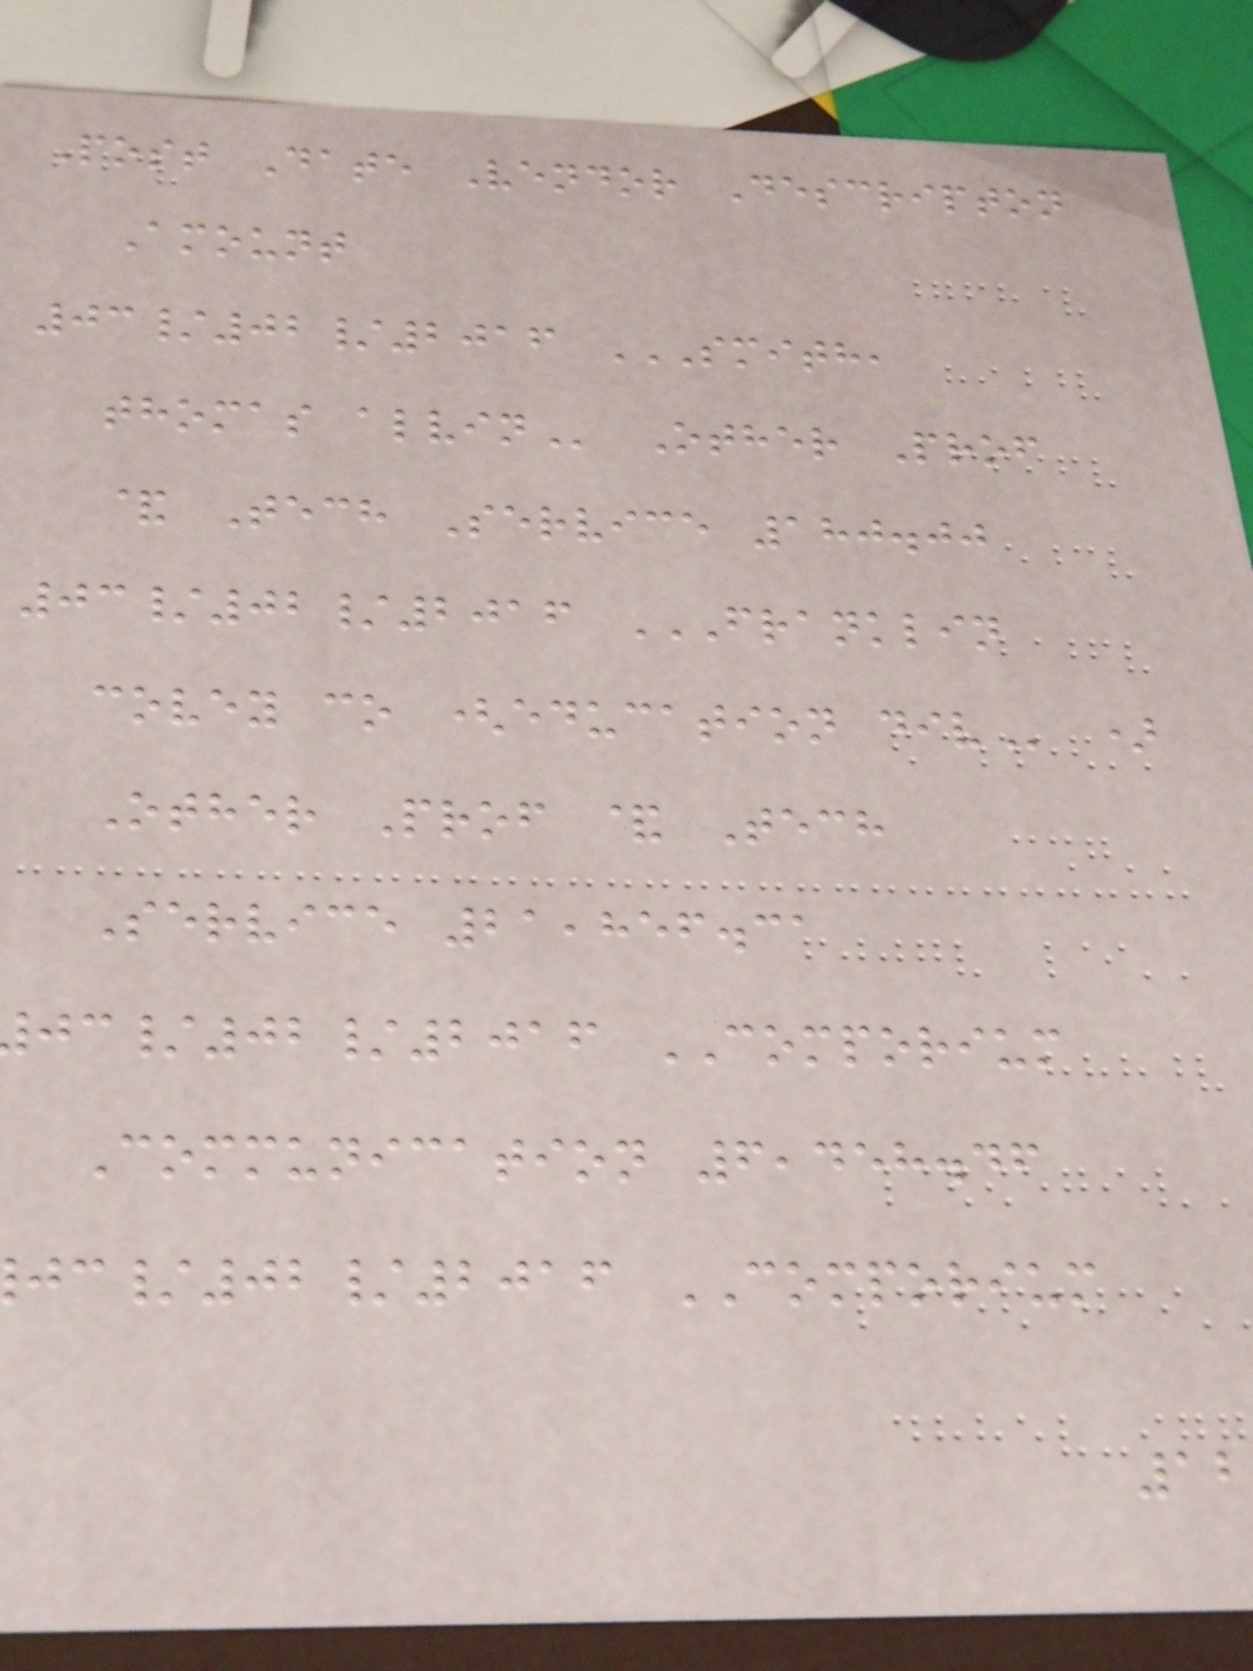Post Date Vendor Descripton
Amount
03/02/2016 SMITH,
& Tech Service 180.00
03/02/2016 FRANKLIN
covey co (education
Other Prof & Tech
Service 21,856.31
/02/2016 COMPORIUM
Communication 6,458.46
/02/2016 COMPORIUM
